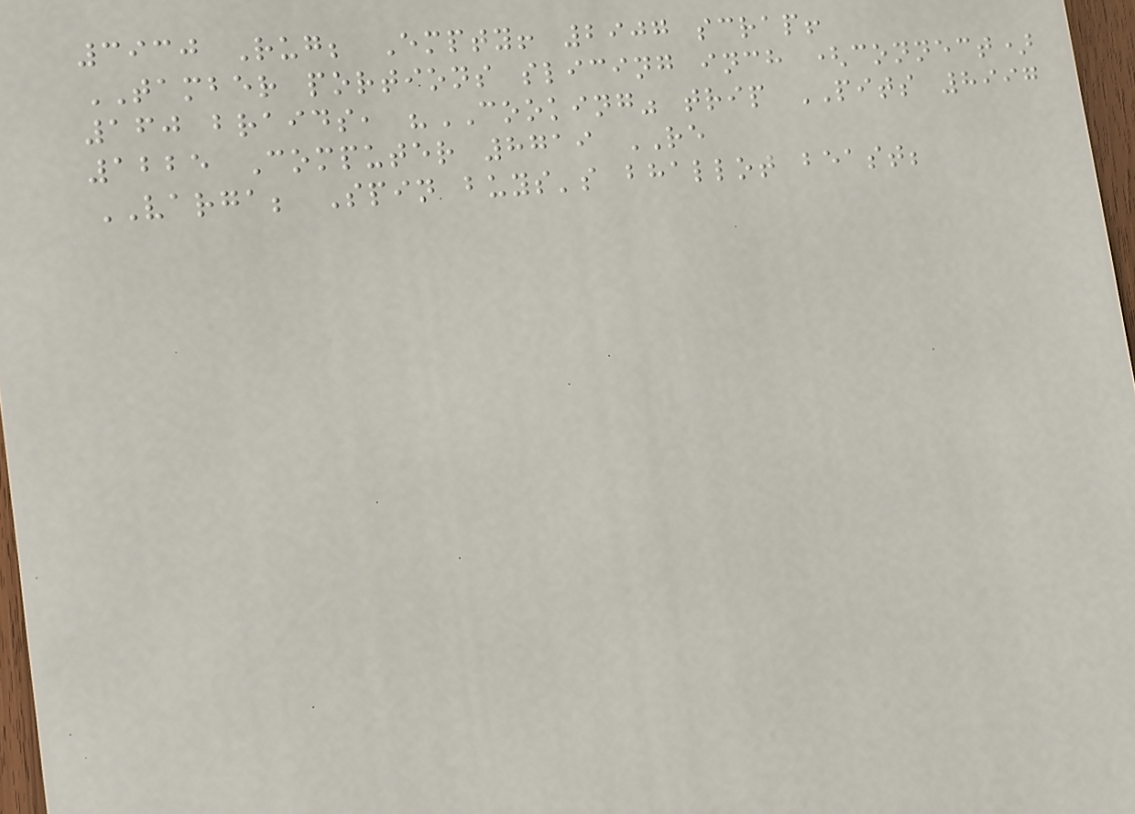3930 Rug; Empty! 2907 scrap!
TAMBER portions slicing inch (connect)
160 braids, "COOKING" trip PITS 8997
1225 Computer 8719 RE
VARGA; Spin buys's bhallot beast;
